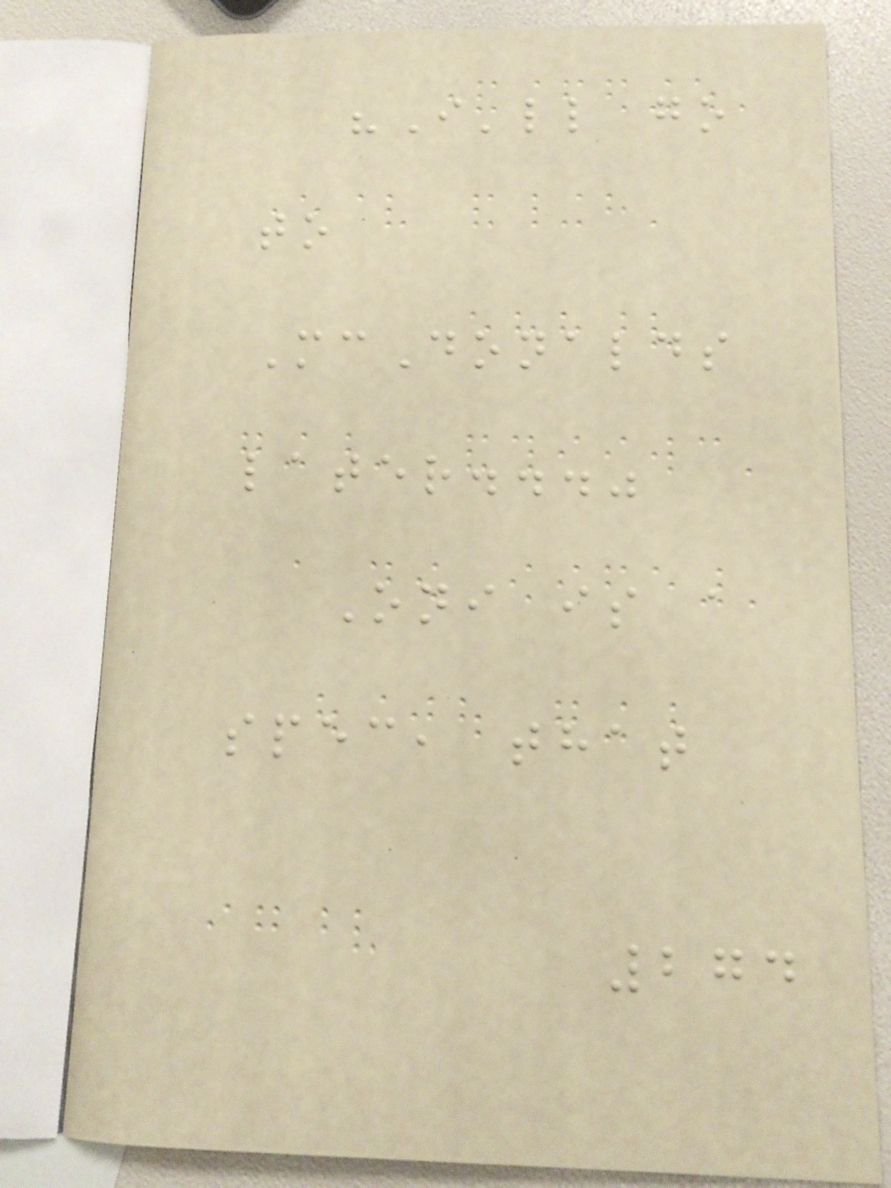"I'll go
to
McDonalds
later..."
Oni is a
spec, that
274
